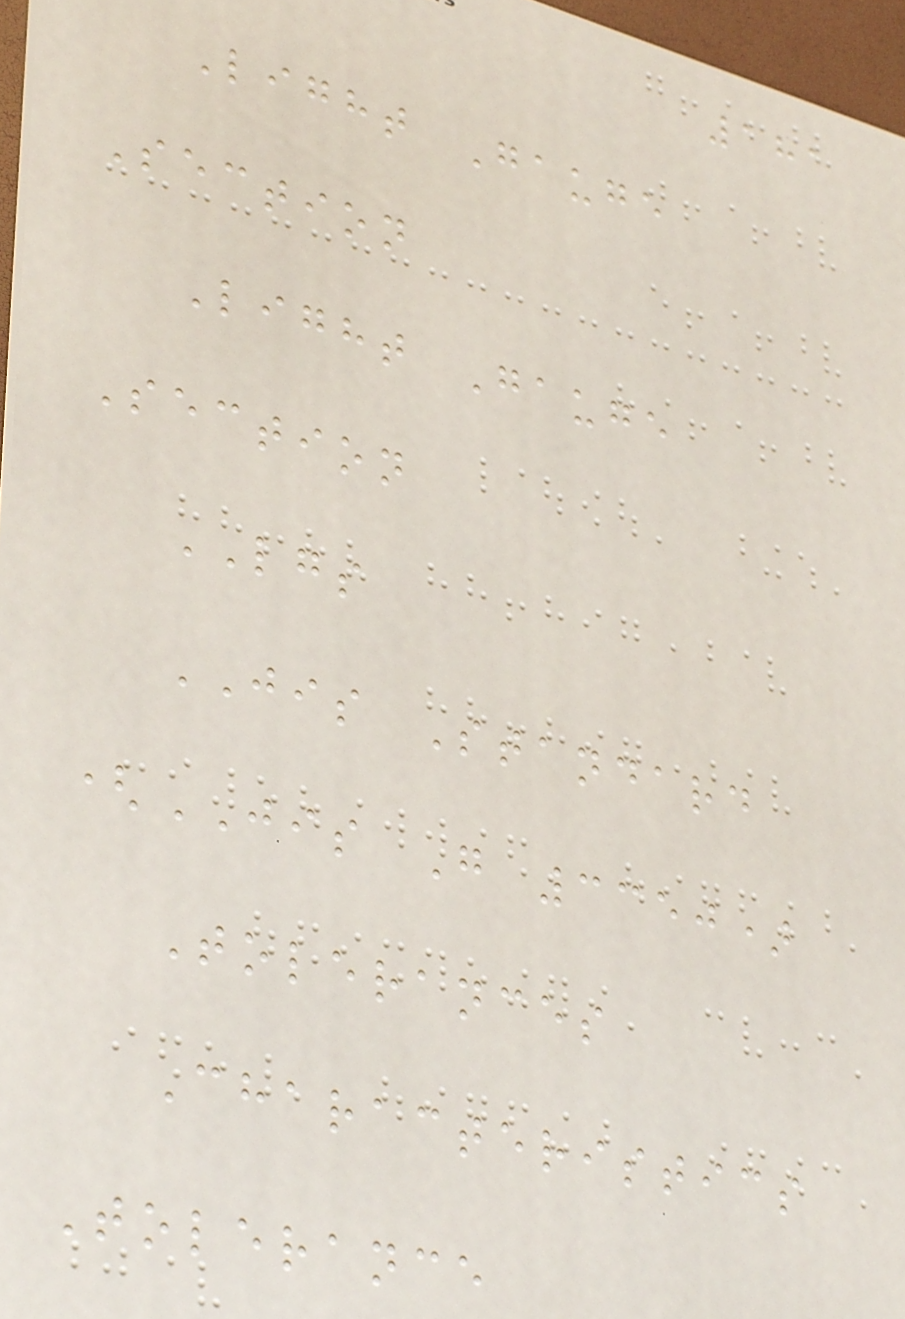181
Light Gauge
Section
Light Gauge
Section
LGS
JIS Standard
(JIS G 3350)
Tolerances
Characteristics
Tolerance
